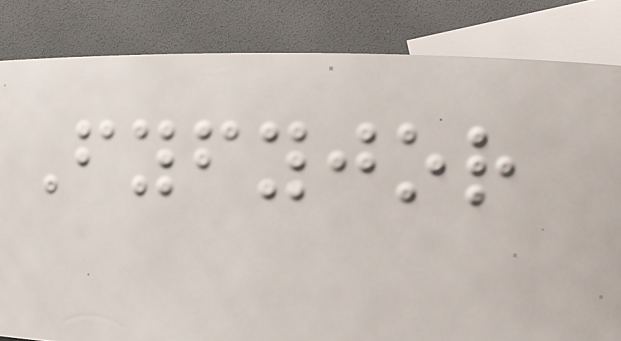Fyfyjor
